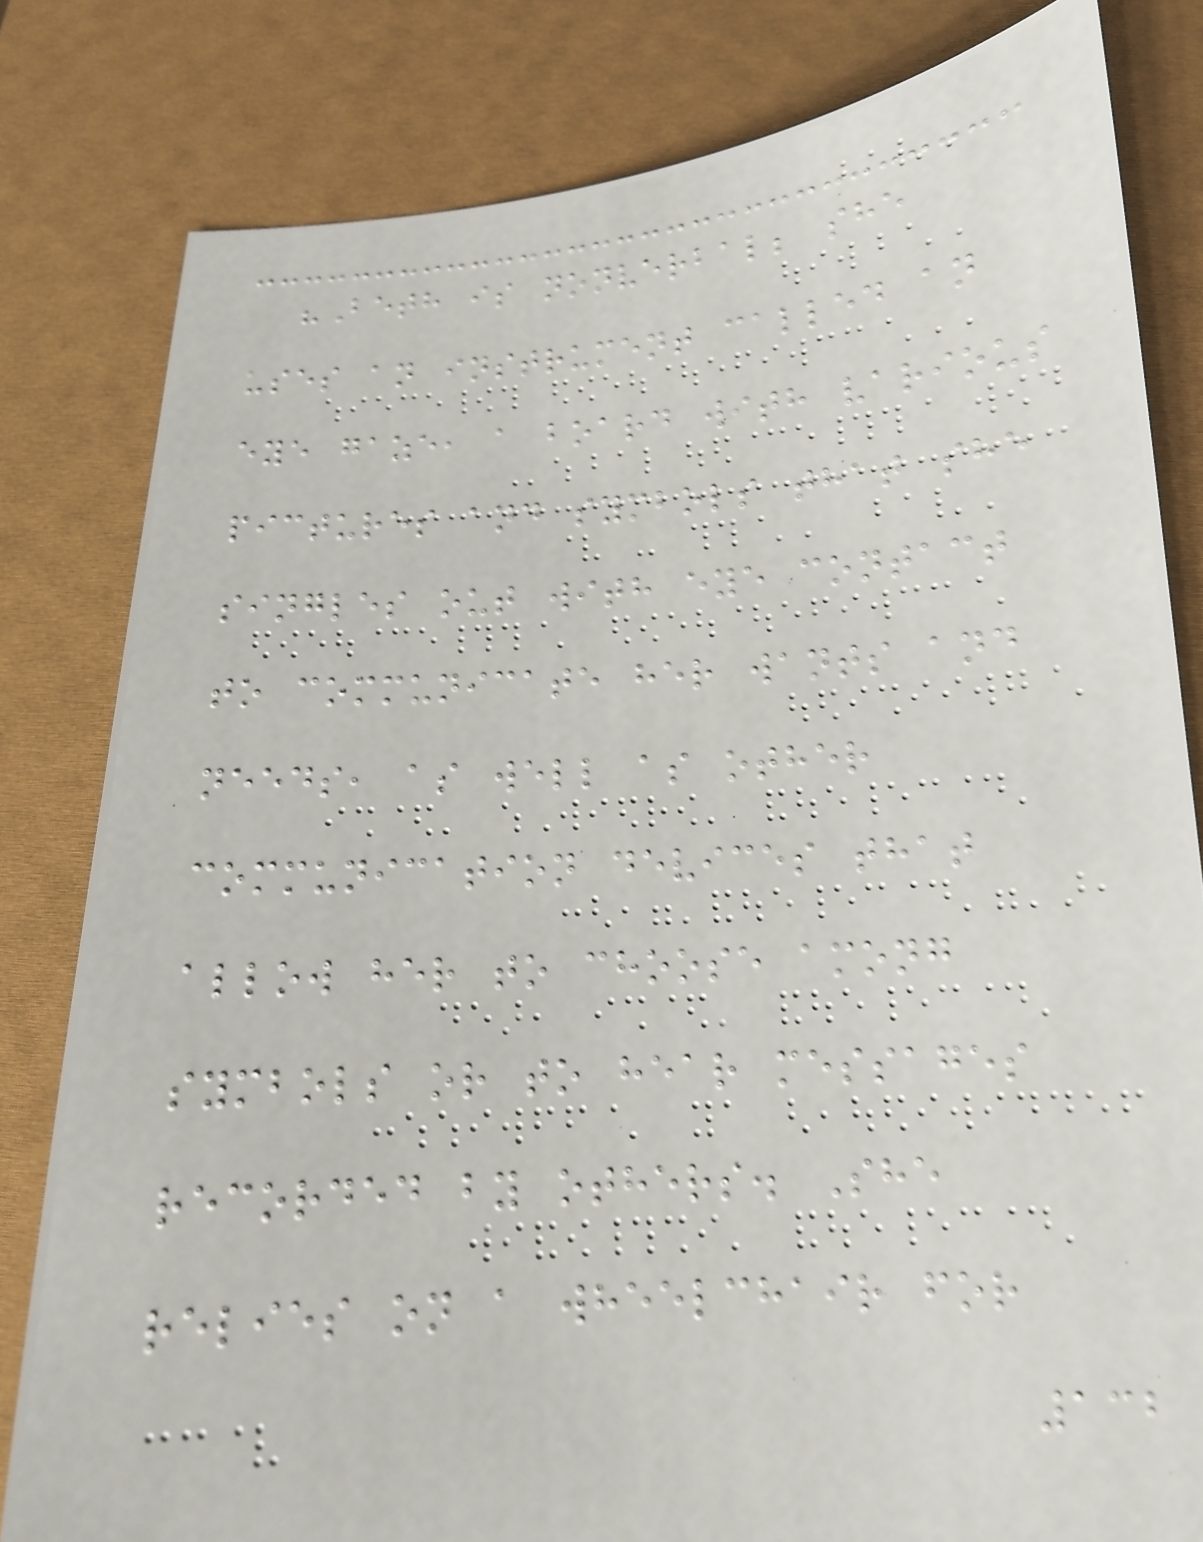"Beth is nonverbal; she
uses an instrument called an
eye gaze, a board with various
pictures and symbols that she
singles out with eye contact
to communicate her wants and
needs, as well as other
communication devices that
allow her to choose among
symbols or to hear messages
recorded by others. She
relies on a wheelchair for
132
